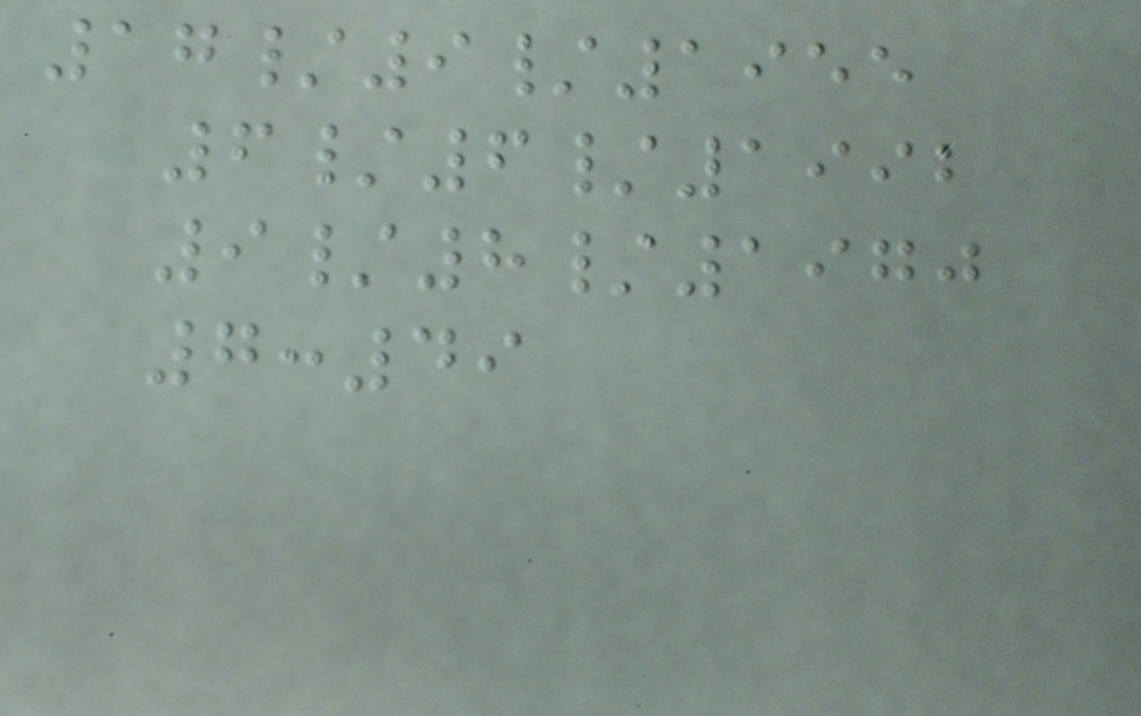17/9/1955
6/6/1992
9/8/1970
7:49
